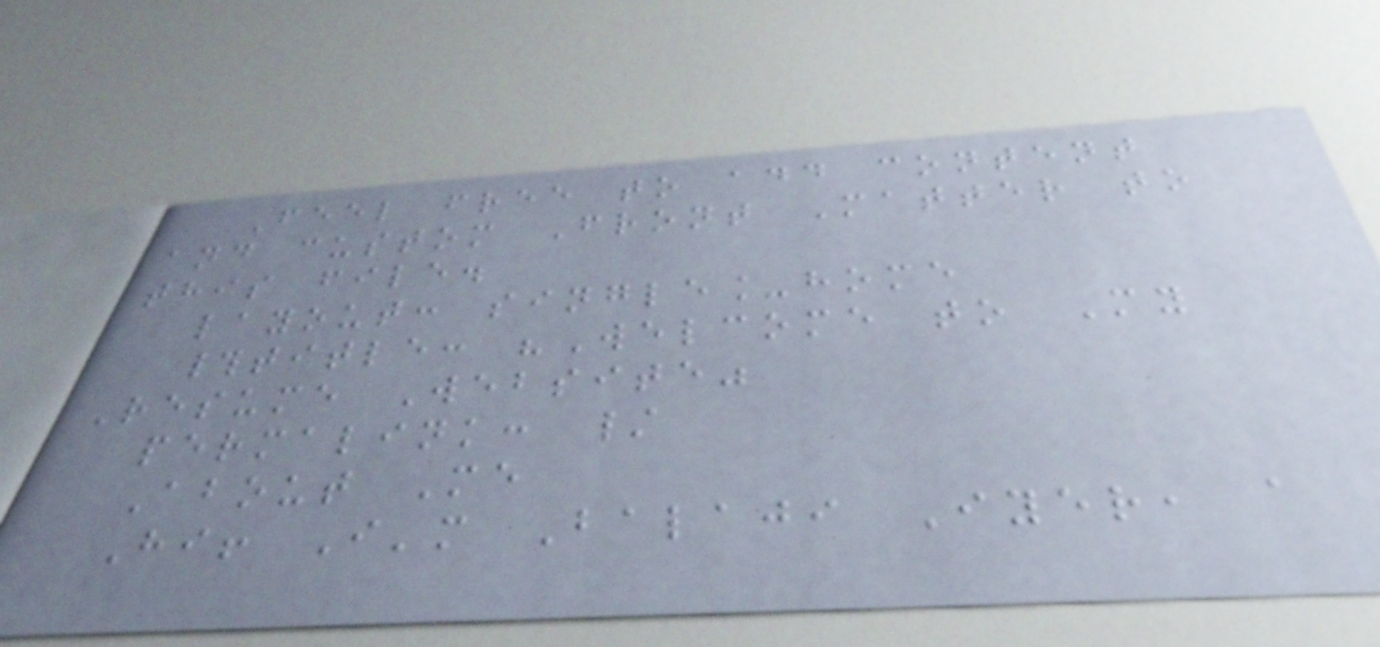Feel free to add content
and custom Front Matter to
this file.
layout: single_home
#title: "Welcome to My
Resume Website"
permalink: /
About Me
Hi! I'm Balaji Iyer, a
